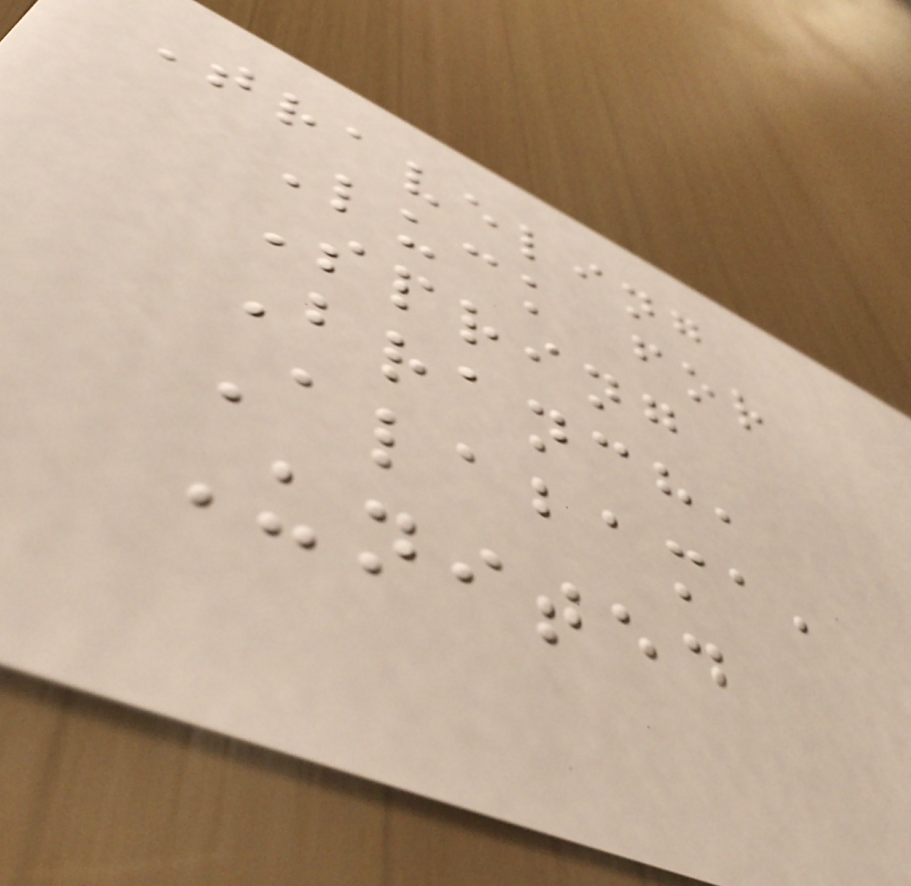Traveling
Luck for
Spring
Branch,
Alabama,
United
